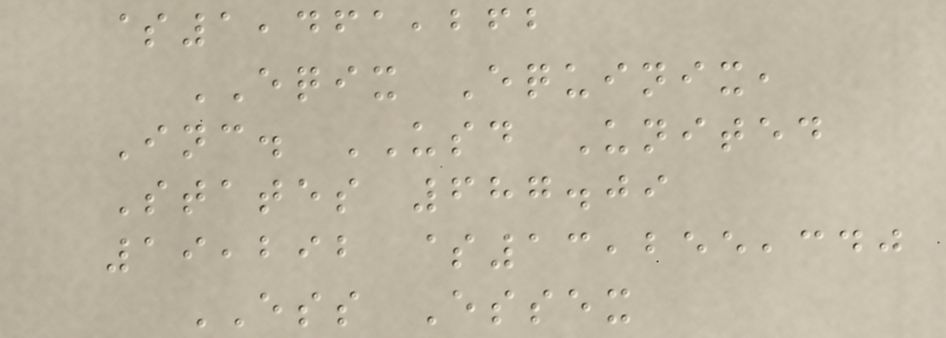$1,461,262
EQIX Equinix,
Inc. USD United
States 687.09
19,292 $13,255,340
ESS Essex
